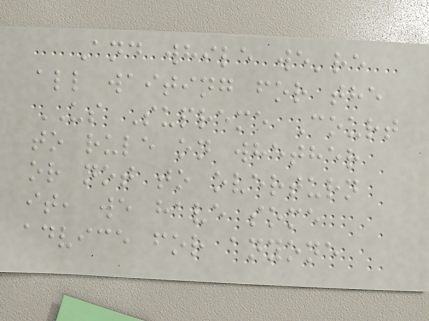And while we're
all waiting for the
US Supreme Court
to rule on whether
or not to overturn
it, we have some
advice for anyone
